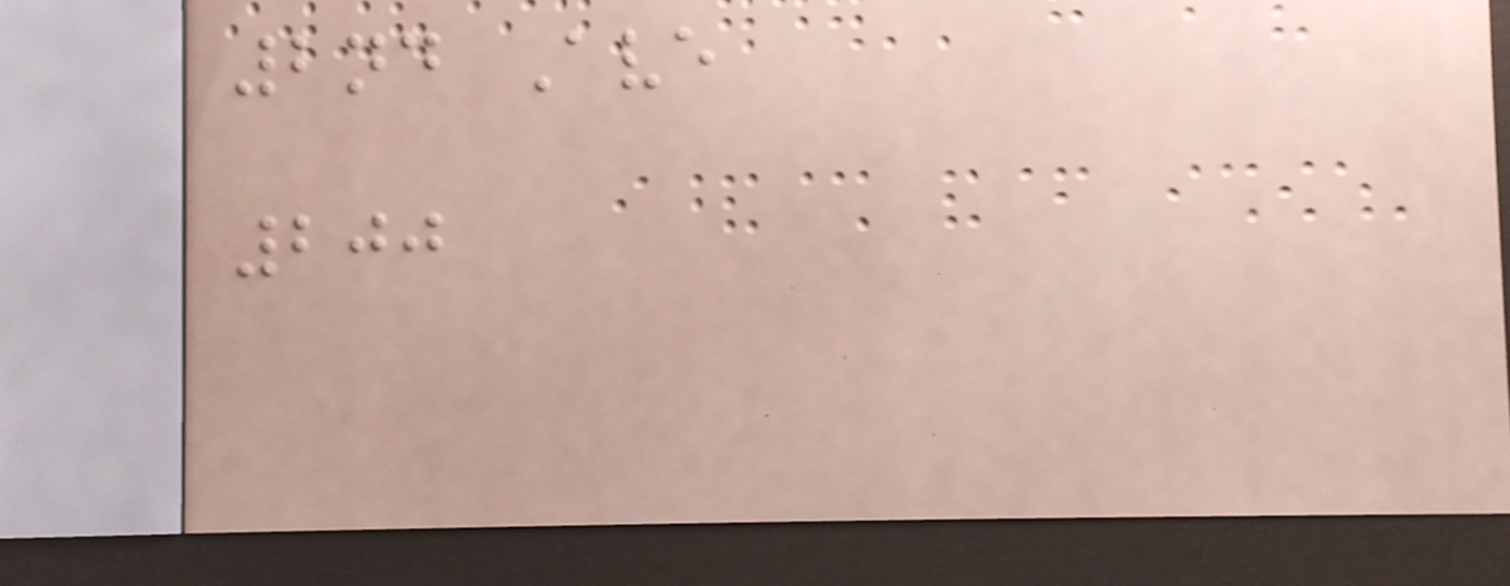2nd Ave
200
